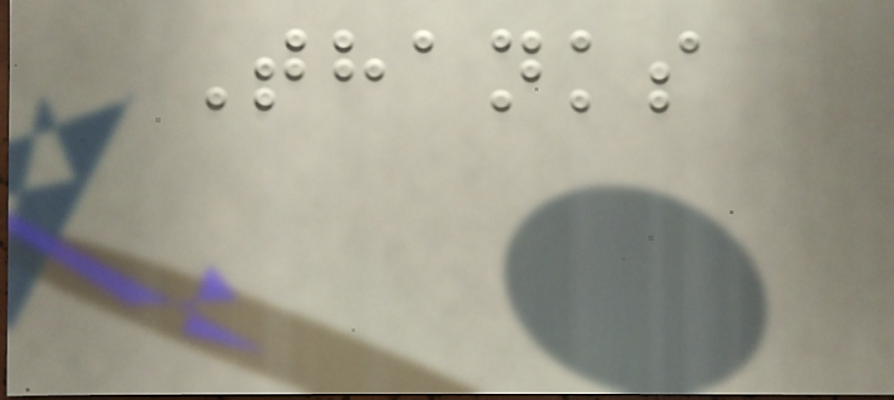Thanks
